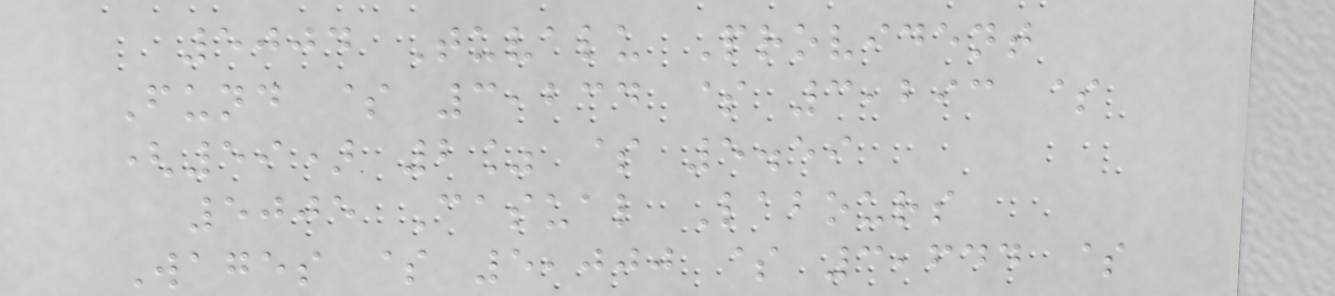5004 Tuvalu Provident
Fund $ 3,234 $ 3,293 $
(59) 2% $ 5.59
5005 Casual Labours
Wages $ 5,000 $ 3,644 $
